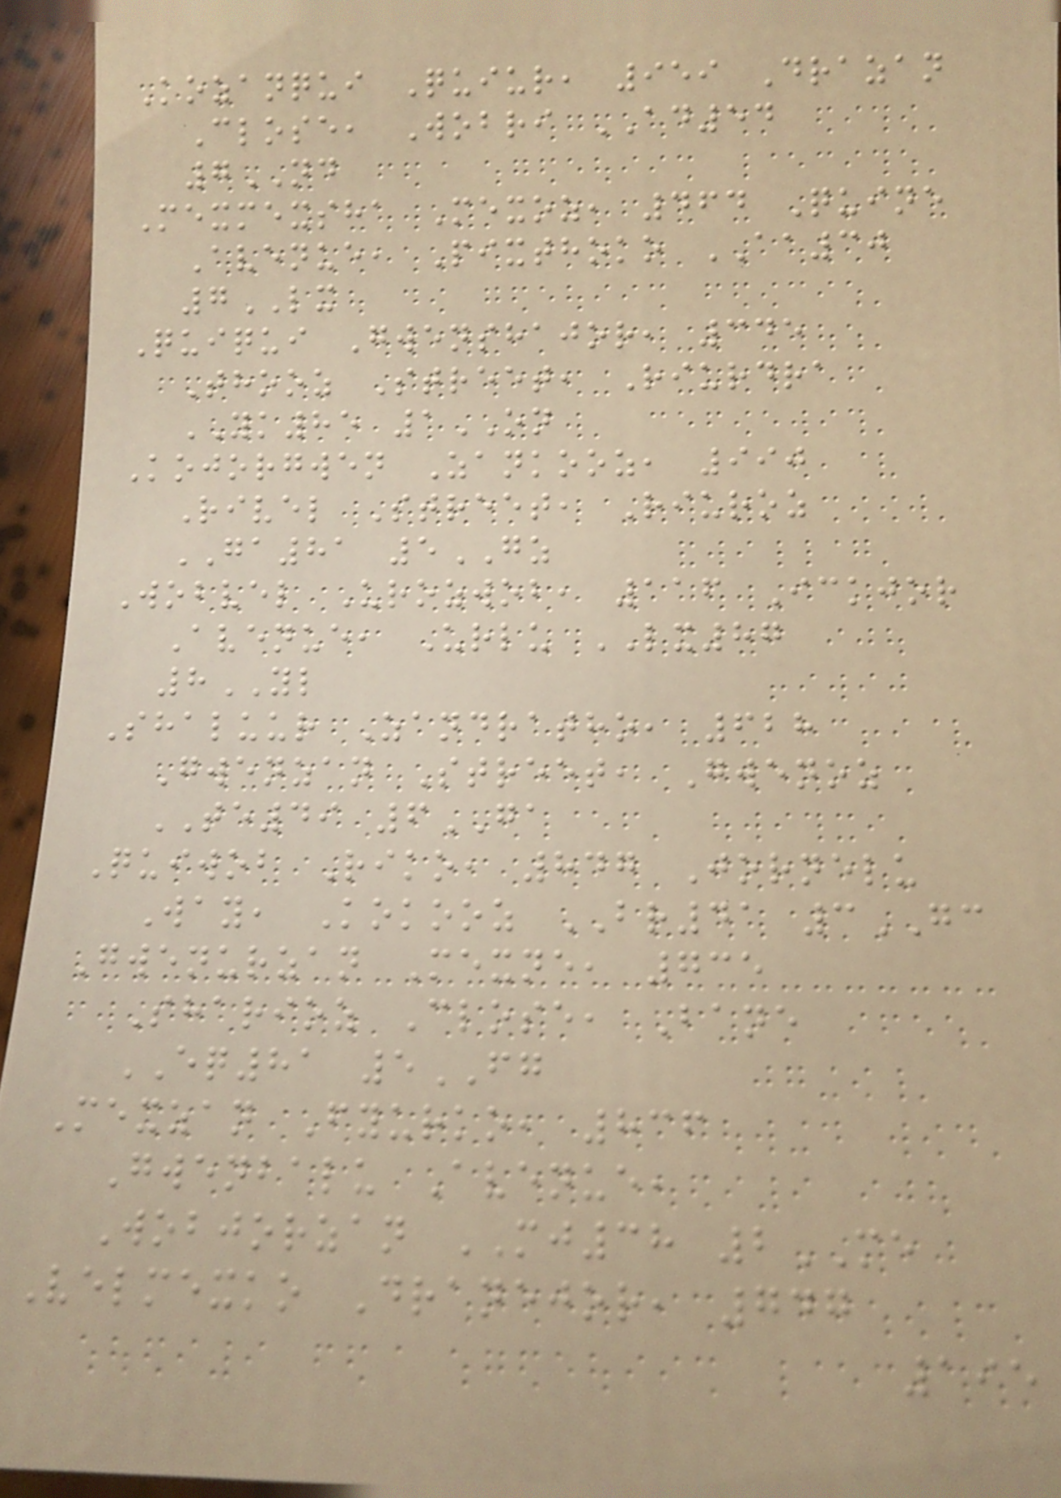Kozanqui Quiur, 959 Drazan
Close, Wobri AD54
7ND
Mexmexsha Mexoz, 464 Quine
Avenue, Pixthoko AA30
7LX
Quiqui Gwenshajor, 345
Thooz Street, Riurdra
YK85 1ON
Kojorgwen Zankooz, 990
Rivel Street, Riuroz
GA81 5GZ
Wobvel Urozwob, 116 Ickjor
Avenue, Urlu LX87
8YL
Shaluur Zandratho, 628
Gwenzan Street, Gwenoz
TE49 6GA
Quiwob Riko, 847 Jornelu
Way, Kokooz BR41 3GC
Gwenurzan Mexne, 735
Sharioz Close, Bane
EQ81 5FG
Mexzan Fyurko, 836
Gwenbalu Avenue,
Wobjorzan MJ38 2ME
Velmexko Dranejor, 747
195
